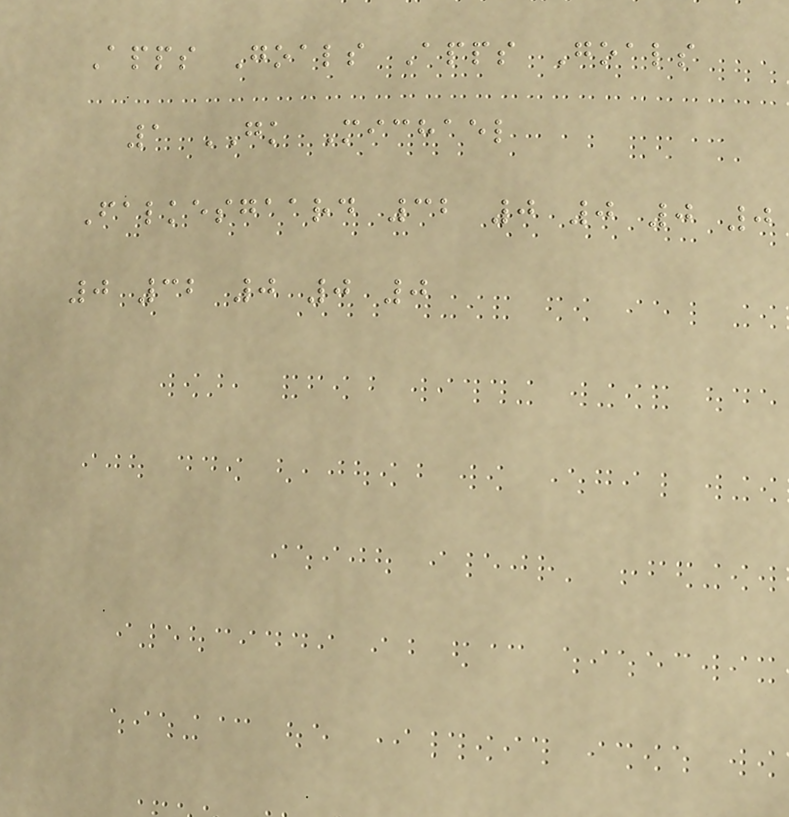Apps Goals Apps Goals
1 GK Michael
Falkesgaard 32 0 0 0 0
0 32 0 0 0
